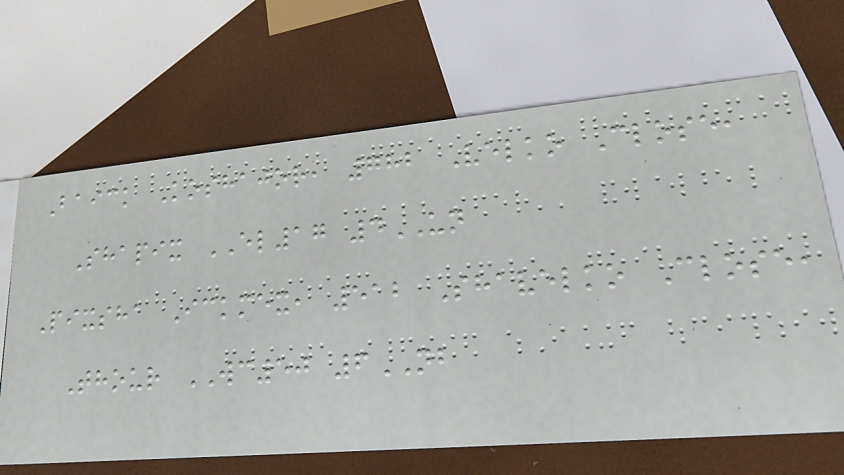Baick Koshajor, 782 Velko Close,
Shapix EL17 4UN
Pixsha Ickmex, 512 Shavelko Close,
Thour WC50 6NB
